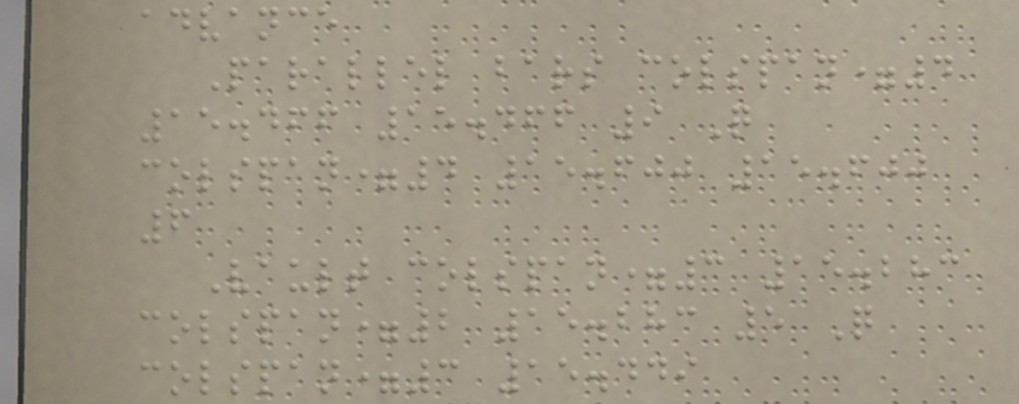advance
Parallel bars colspan=4
15.466 15.466 9 Q
colspan=4 15.600 15.600
6
Vault colspan=3 15.283
colspan=2 15.283 5 Q
colspan=3 15.449
